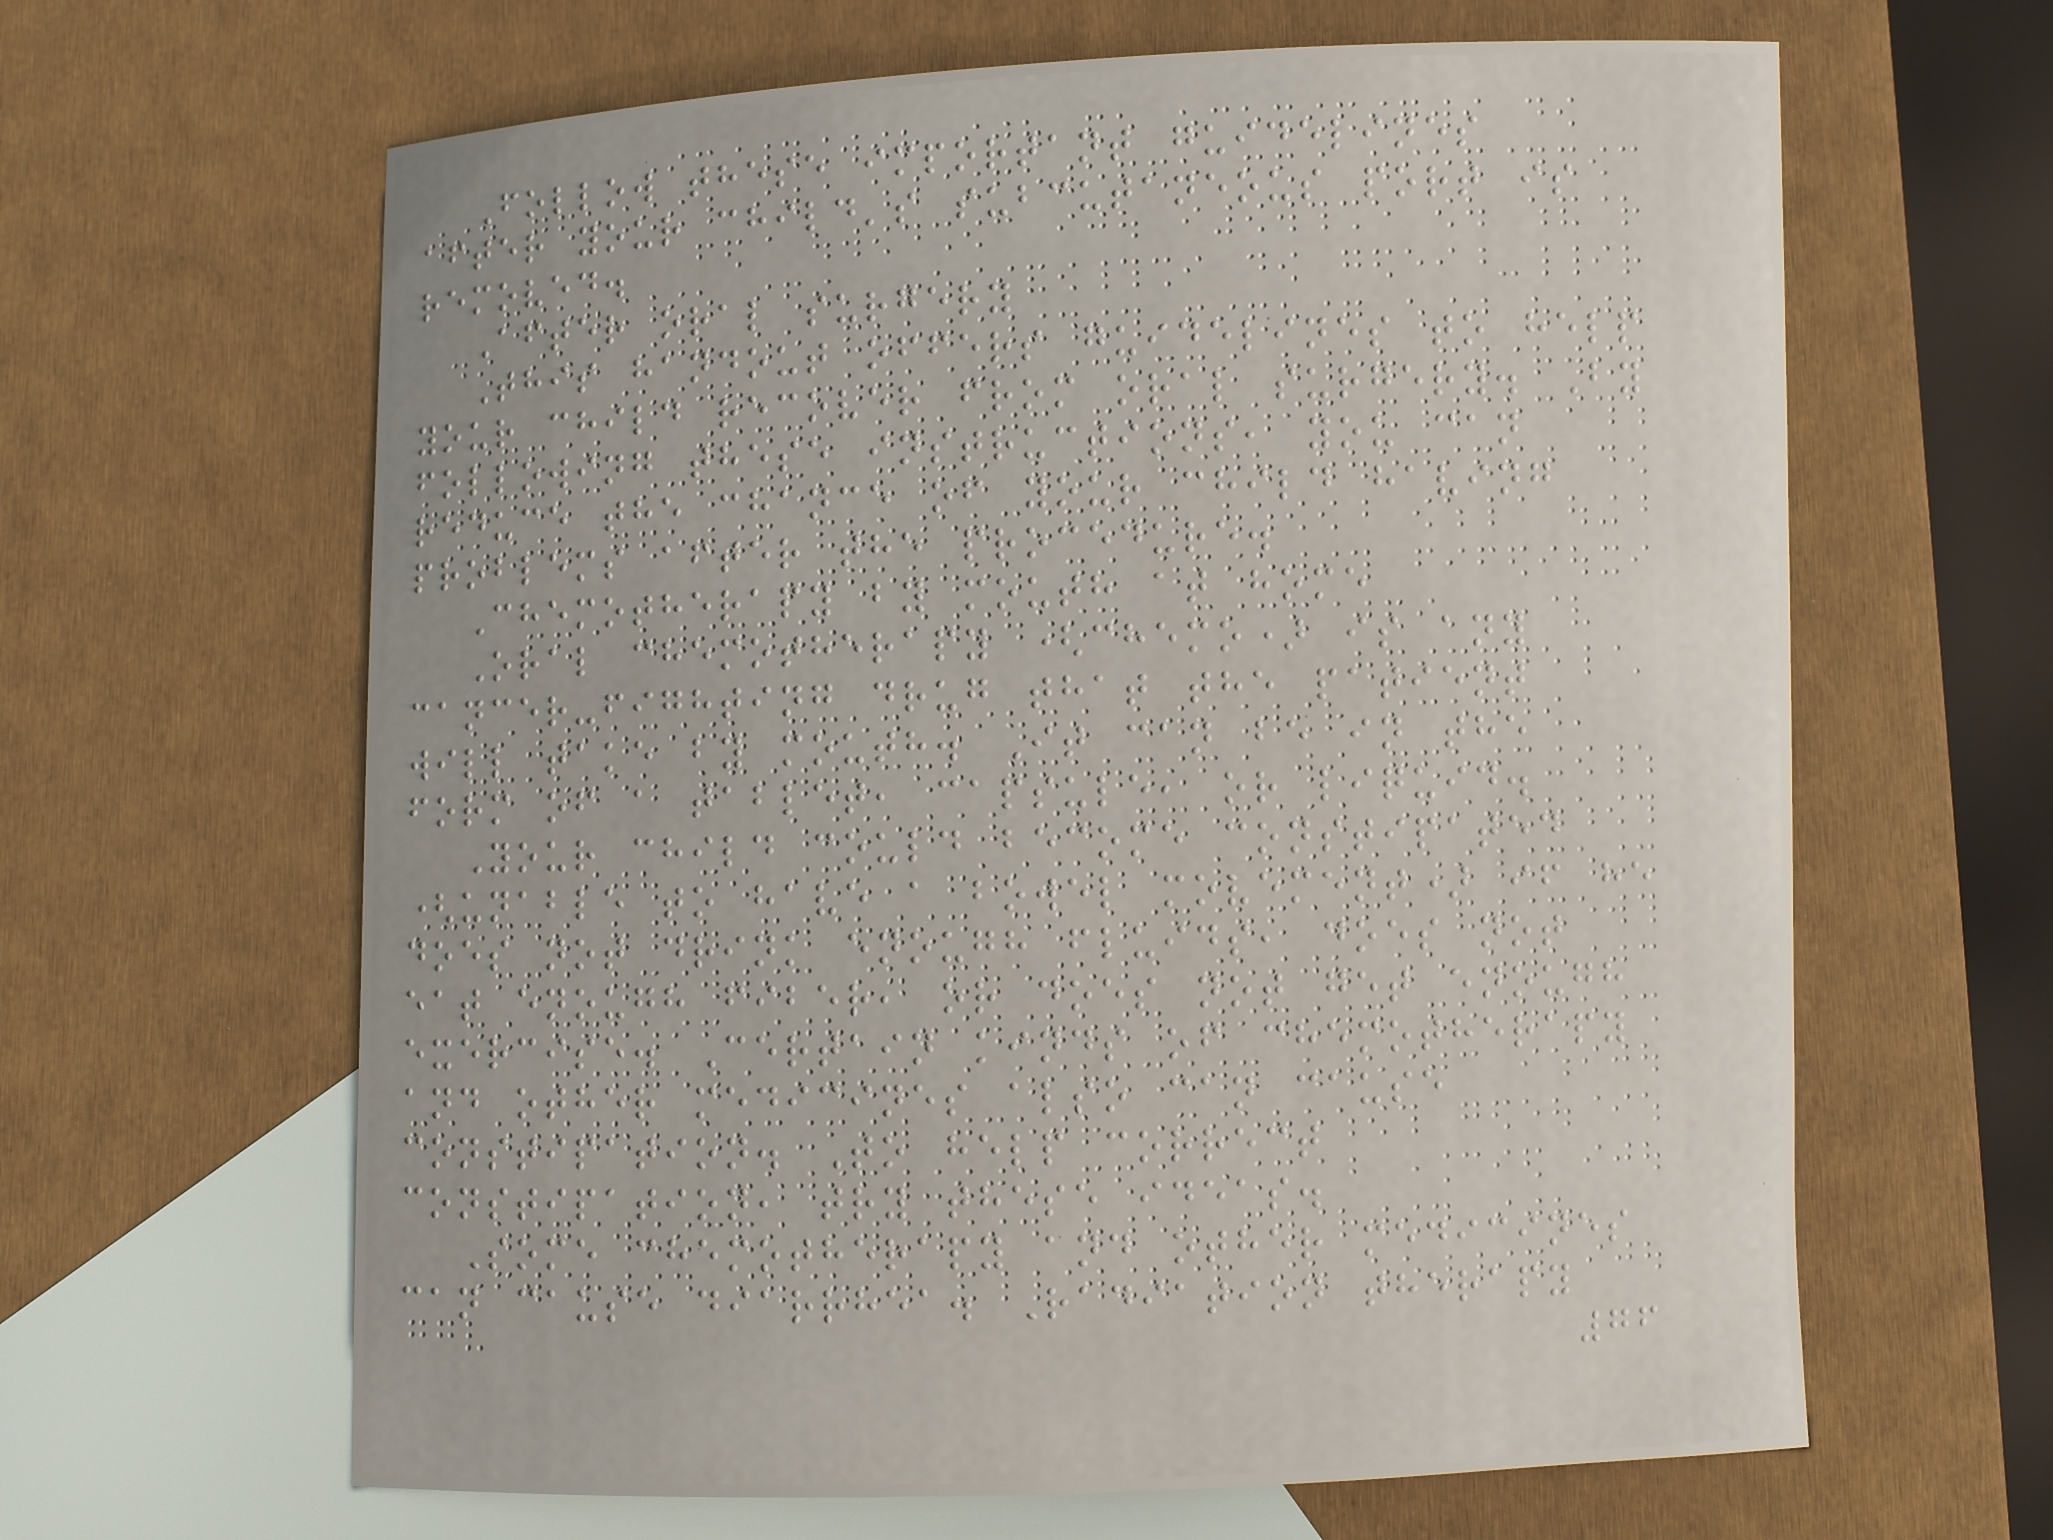Follow these important guidelines
after your child's subcutaneous port is
removed.
After oral surgery
This handout offers guidelines to help
your child recover from oral surgery. By
following these instructions, you can
reduce the chance of your child having
problems after the procedure.
Chemotherapy by mouth at home
Oral chemotherapy (chemo) is any
cancer-fighting drug that the patient
will take by mouth. It can be in the
form of a tablet, capsule, or liquid.
Your child could become constipated
(unable to have a bowel movement) if he
does not drink enough fluids, does not
eat enough fiber, or does not get enough
exercise. Certain kinds of chemotherapy
and other medicines also can cause
constipation. To help correct
constipation, try these ideas.
Some chemotherapy and other medicines
can cause diarrhea. Radiation therapy
76
